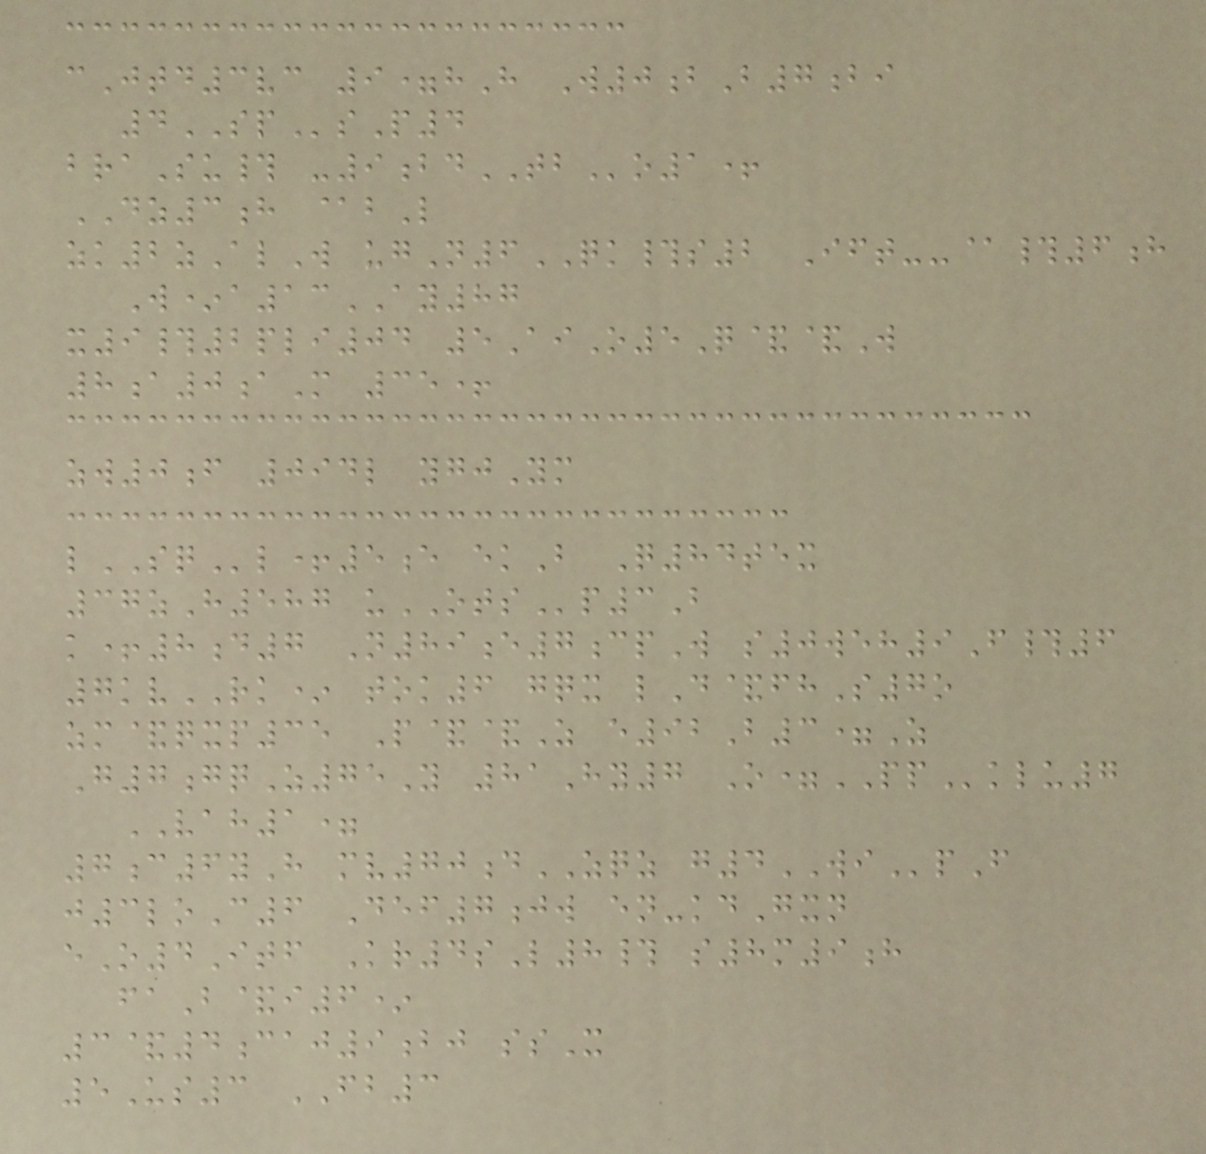cJtd3vc 9=hH W0bB7bi
4SPsP4
braSu# -9bdTBo1+
DZ3h @bL
zk2zAlW ugN6QK#s2 Ift--@#6h
W*a13AY87
x9#2pli04 5AiO5Q&&W
8a0aM 35+
zw0f 094l ygjYm
lSQl+5e ekB Q84tex
37zH587 uOTSp3B
k+8d7 N89e7cpW s0weh9F#6
7kvRK* tok6 gqx lD&fhS7o
zm&qxp35 P&&Z e92B3=Z
G7gqZ75Y 81Hy7 O=PPklu7
VAH1=
7c6yH mv70dZQZ g4WIpF
j3loC6 Def7jw en-kdGxn
eO4Itf Kr4sL8# s8m9h
faB&i6*
3&4caj9bj ssX
5Us3 FB3
